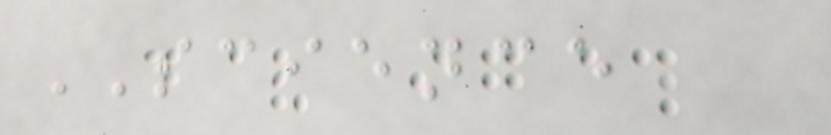SCIENCE
